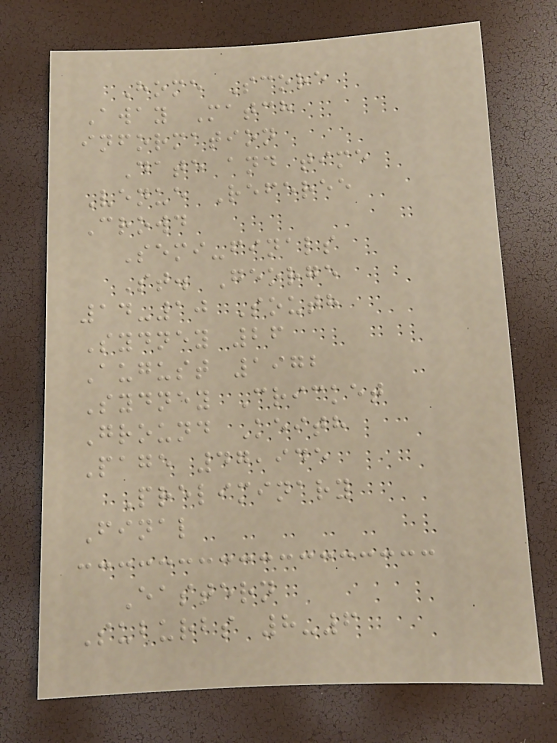Home Score
Away Match
information
Date and time
Venue Referee
Crowd
Semi-finals
St. George
14-10 South
Sydney 26
August 1972
Sydney Cricket
Ground Keith
Page 47,945
Preliminary
Final
Eastern
Suburbs 8-6
